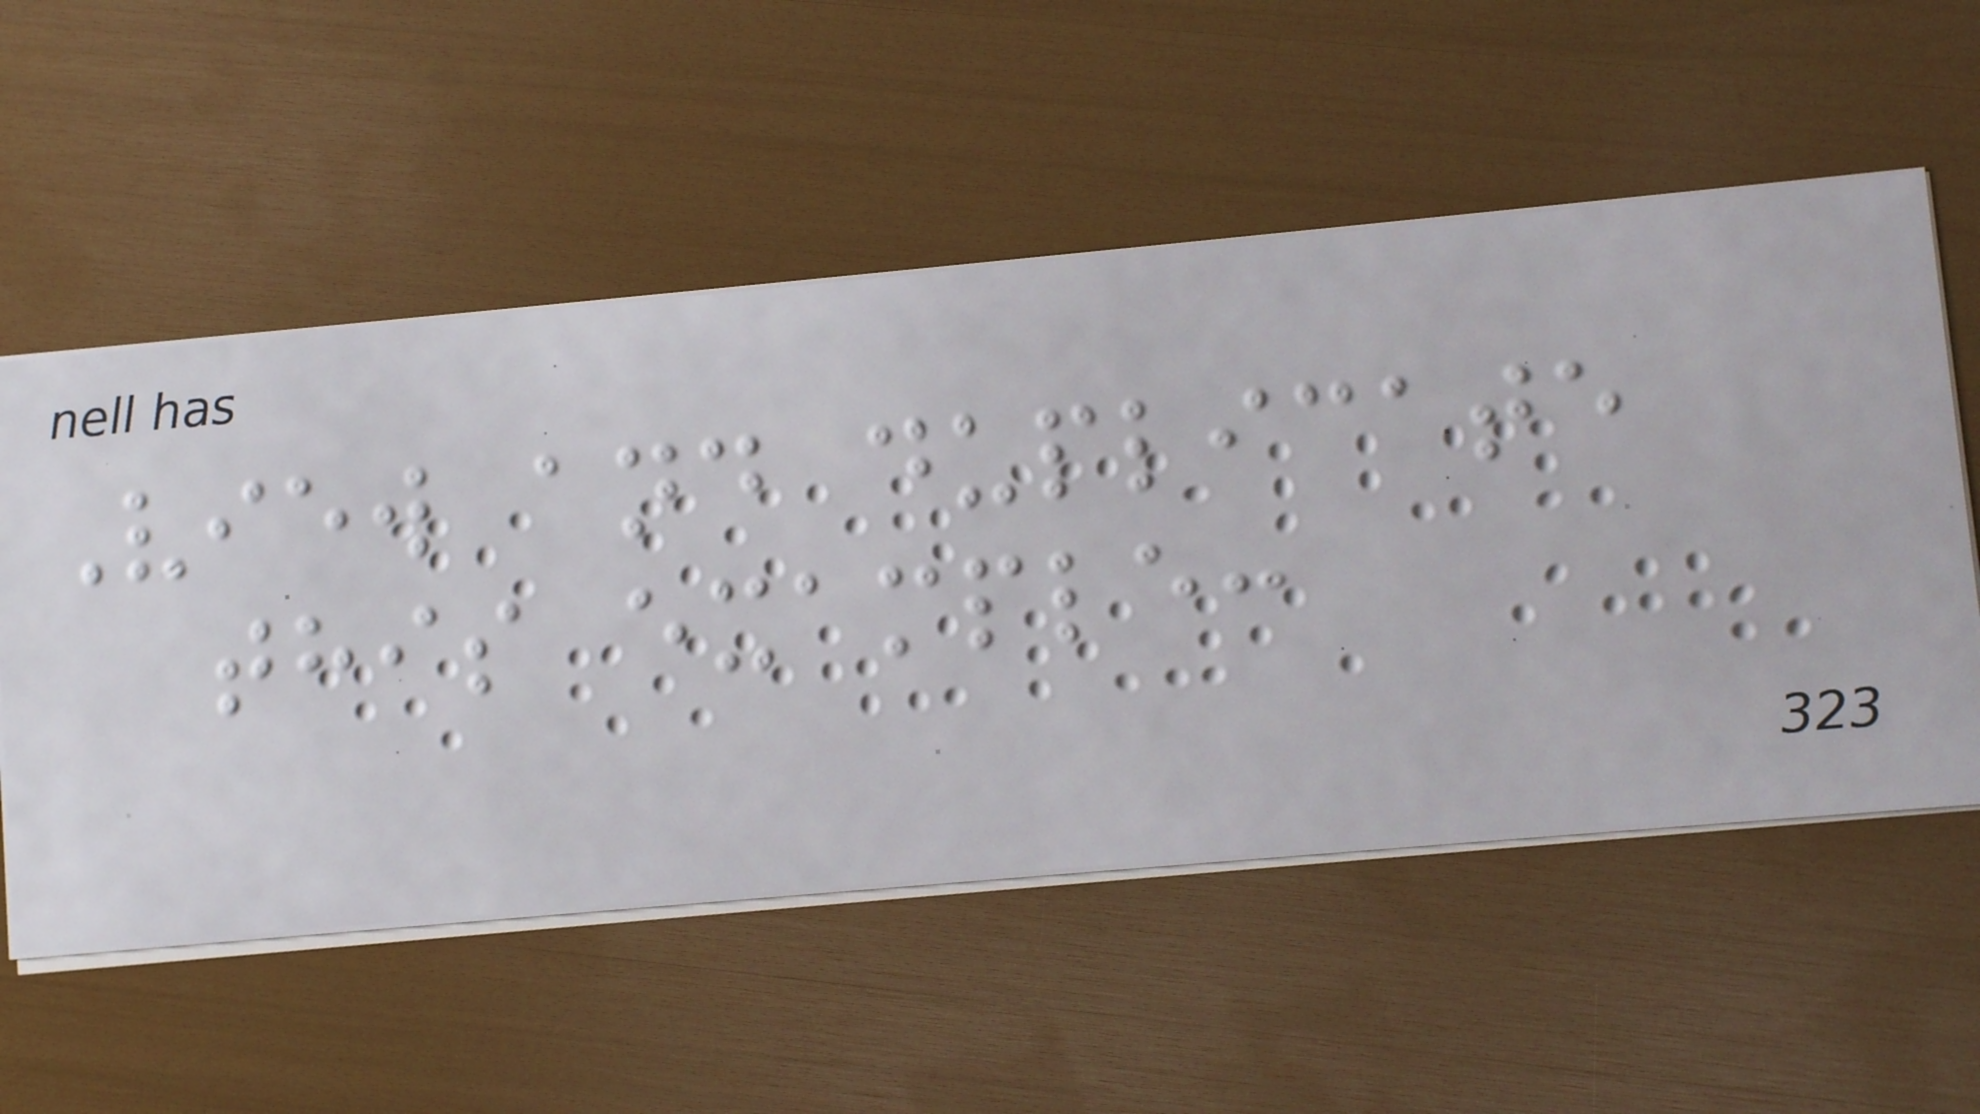View and duplicate
this example:
